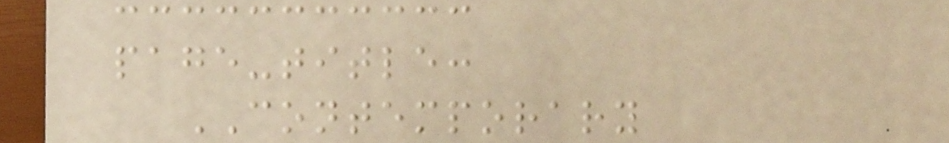page-title:
CONTEMPORARY
